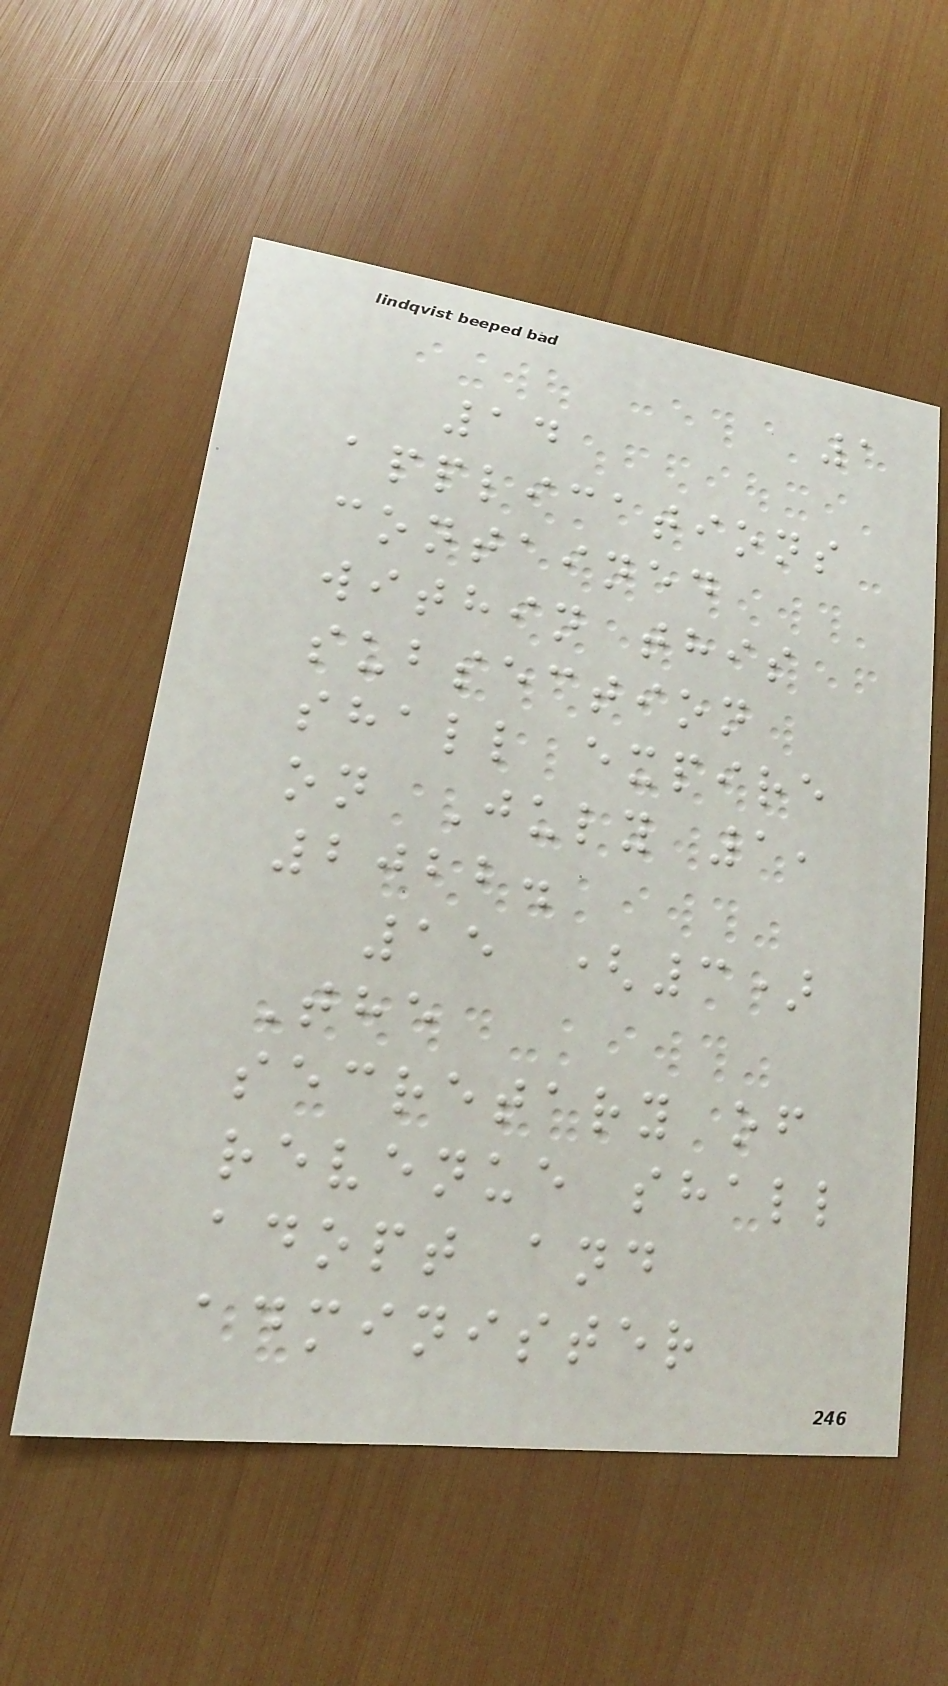1
14
applications
contained
within this
subsection
shall expire
on July 1,
2022.
15 (3)
The
secretary of
revenue shall
adopt and
administer
